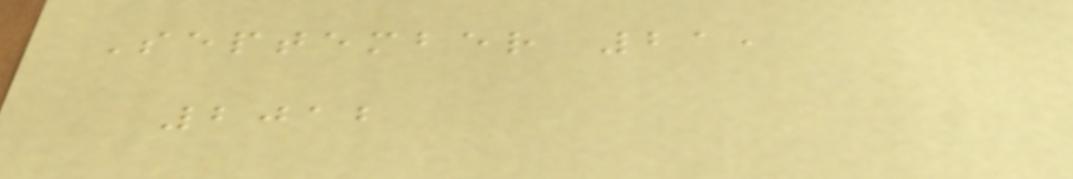September 21,
2012
